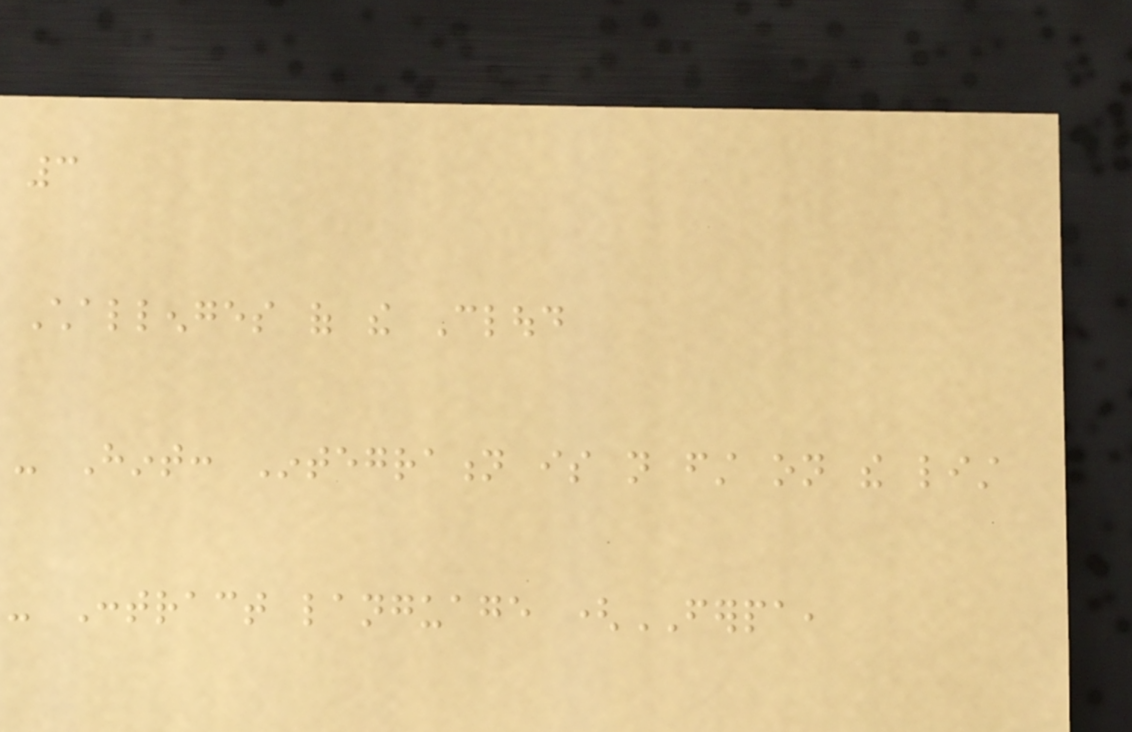3
Challenges of the Cloud
- Hint: Integration is not first on the list
- Contract language (FERPA,
